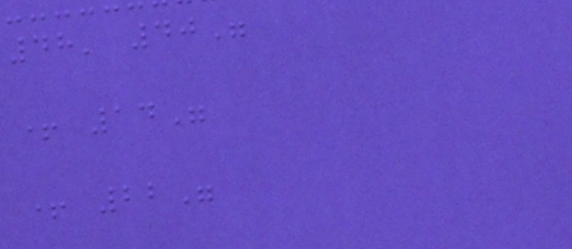48' 40"
+ 14"
+ 22"
